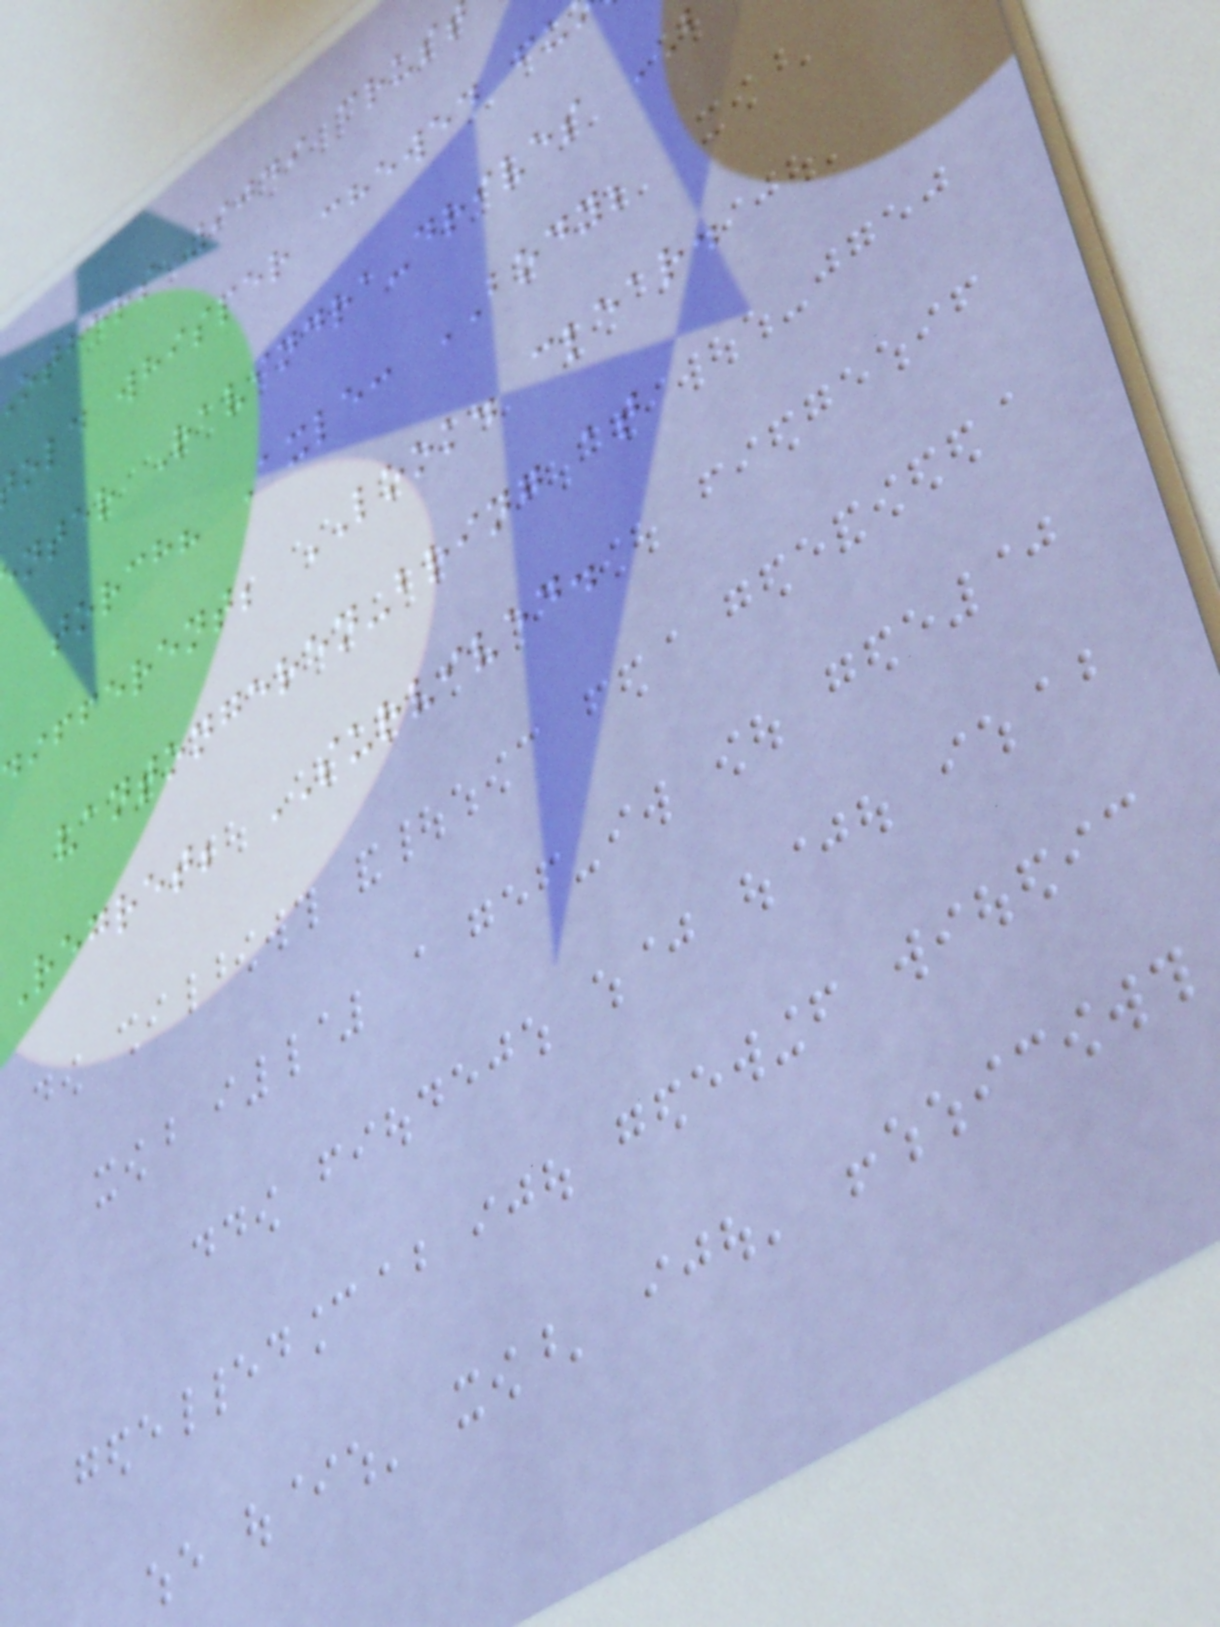others 9049 crus
old whisper chewed fu
nter Ravindra-drives
torch? Axle: BODY;
different; LOOK. clear.
vantongeren-bring at
Regret; SURVIVED.
